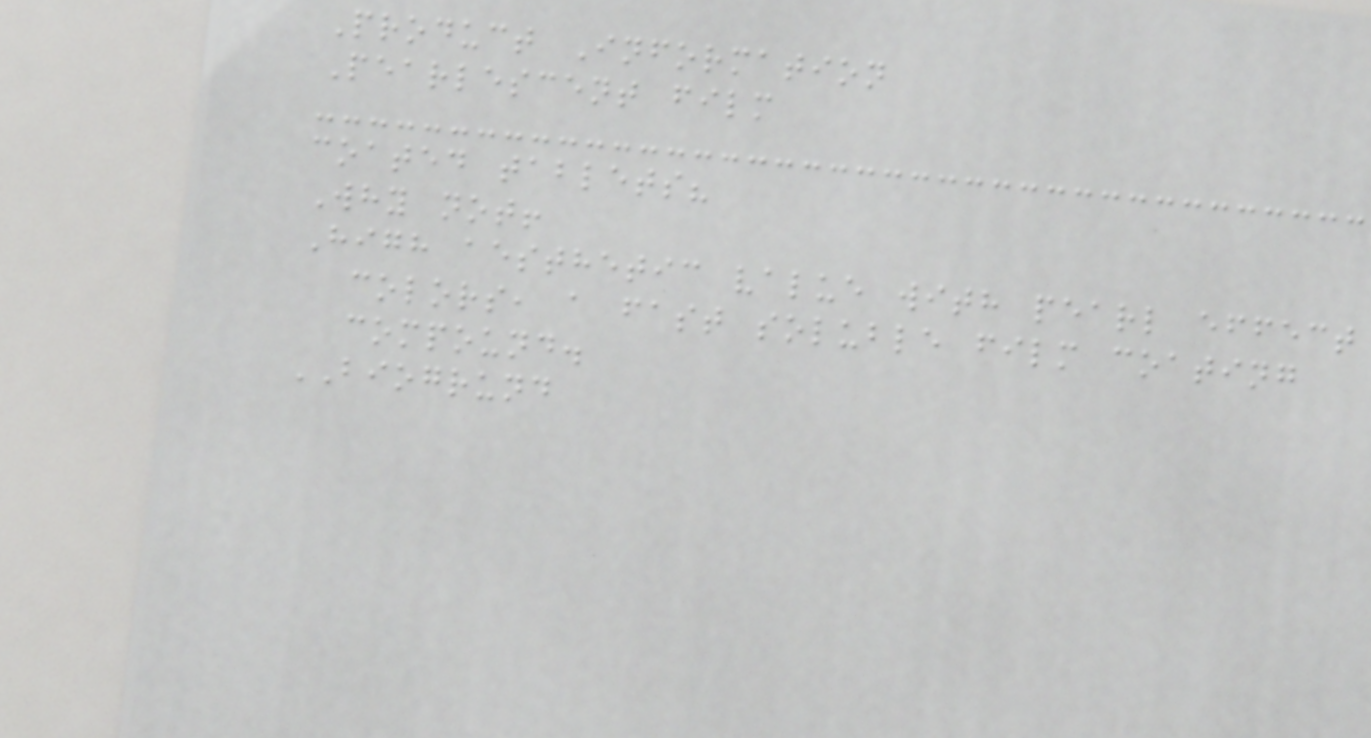Product Information
Pearlescent film
coated tablets?
Why not!
High aesthetic value with pearl effect
colors, a fast soluble film coating
compound.
BIOGRUND
